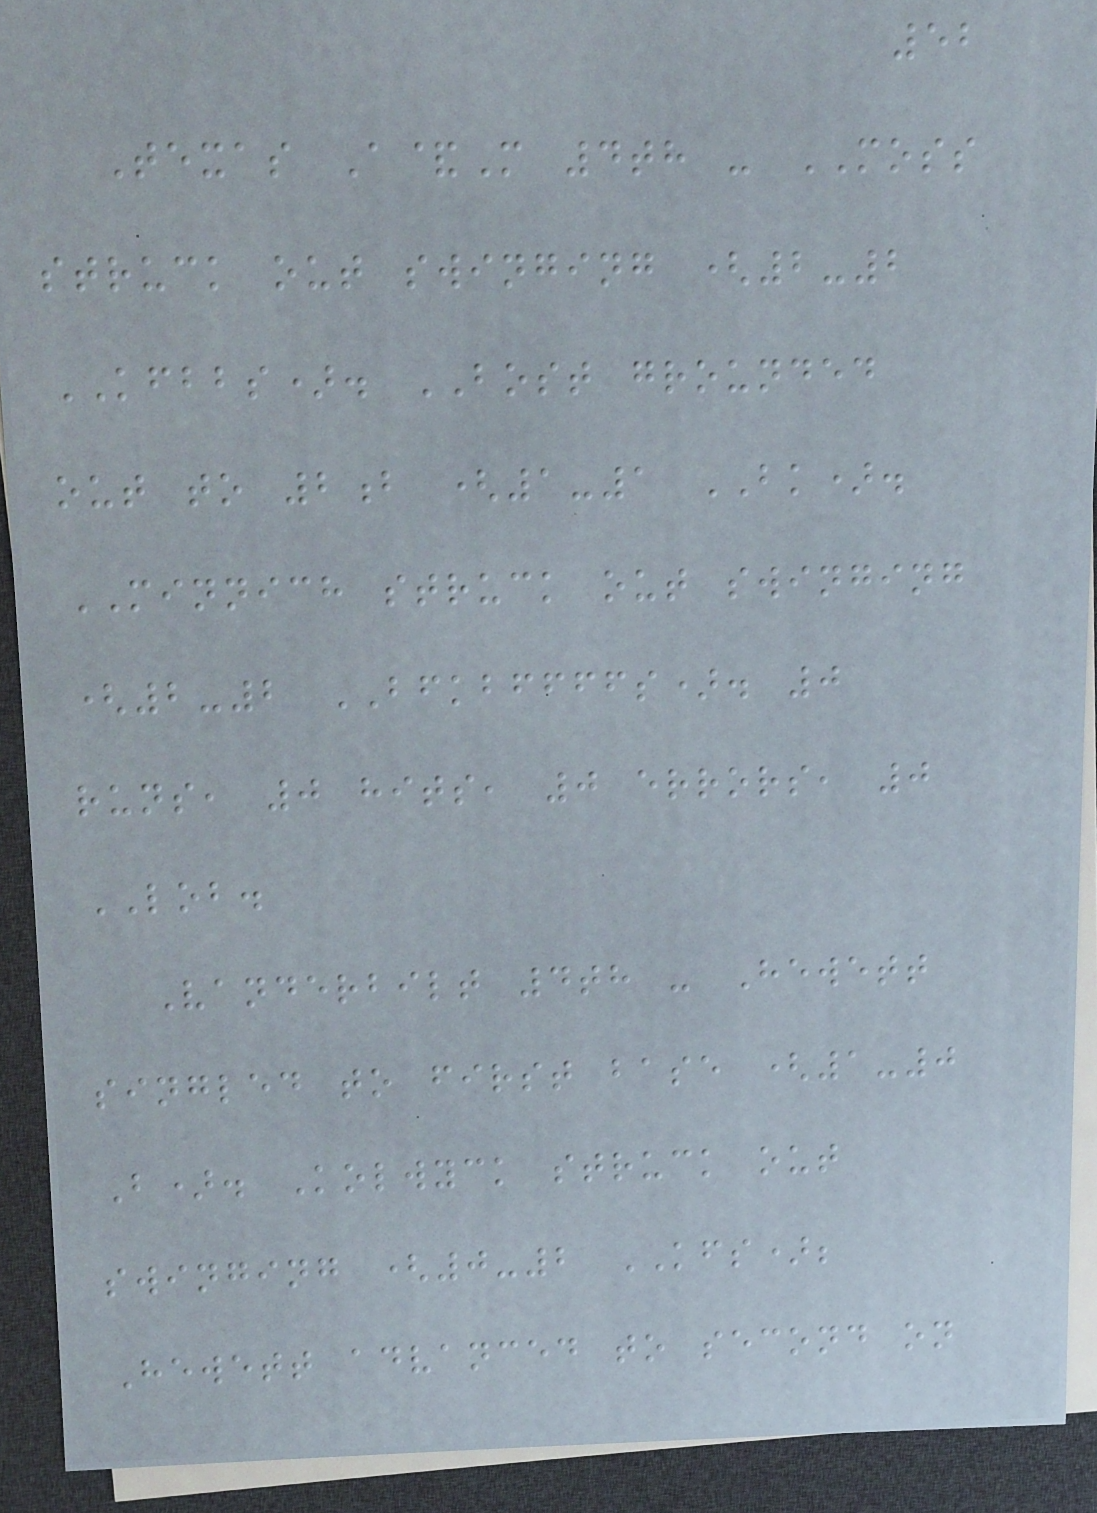52
Texas A&M 4th - MOSS
struck out swinging (2-2
KFBBS). BOST grounded
out to 2b (1-1 BK).
MINNICH struck out swinging
(2-2 BFKBFFFFS). 0
runs, 0 hits, 0 errors, 0
LOB.
Vanderbilt 4th - Hewett
singled to first base (1-0
B). Kolwyck struck out
swinging (0-2 KFS);
Hewett advanced to second on
